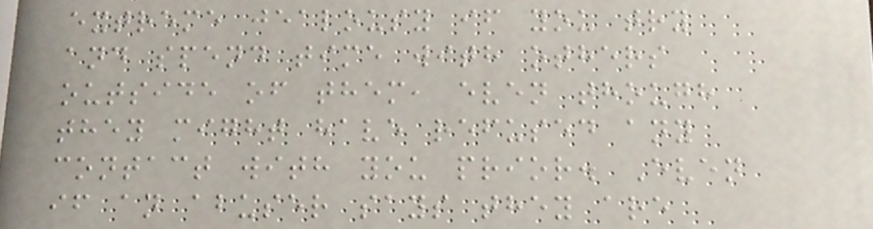extreme jealousy if you try
and spend time with others
outside of them, even though
they might have refused any
contact with you prior. Even
if an abuser says they are
